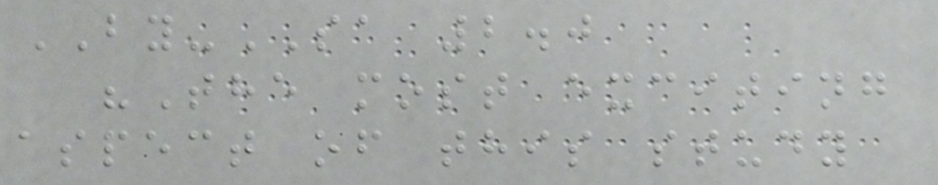BY-SA 2.0
"The most exciting
aspect of this study
